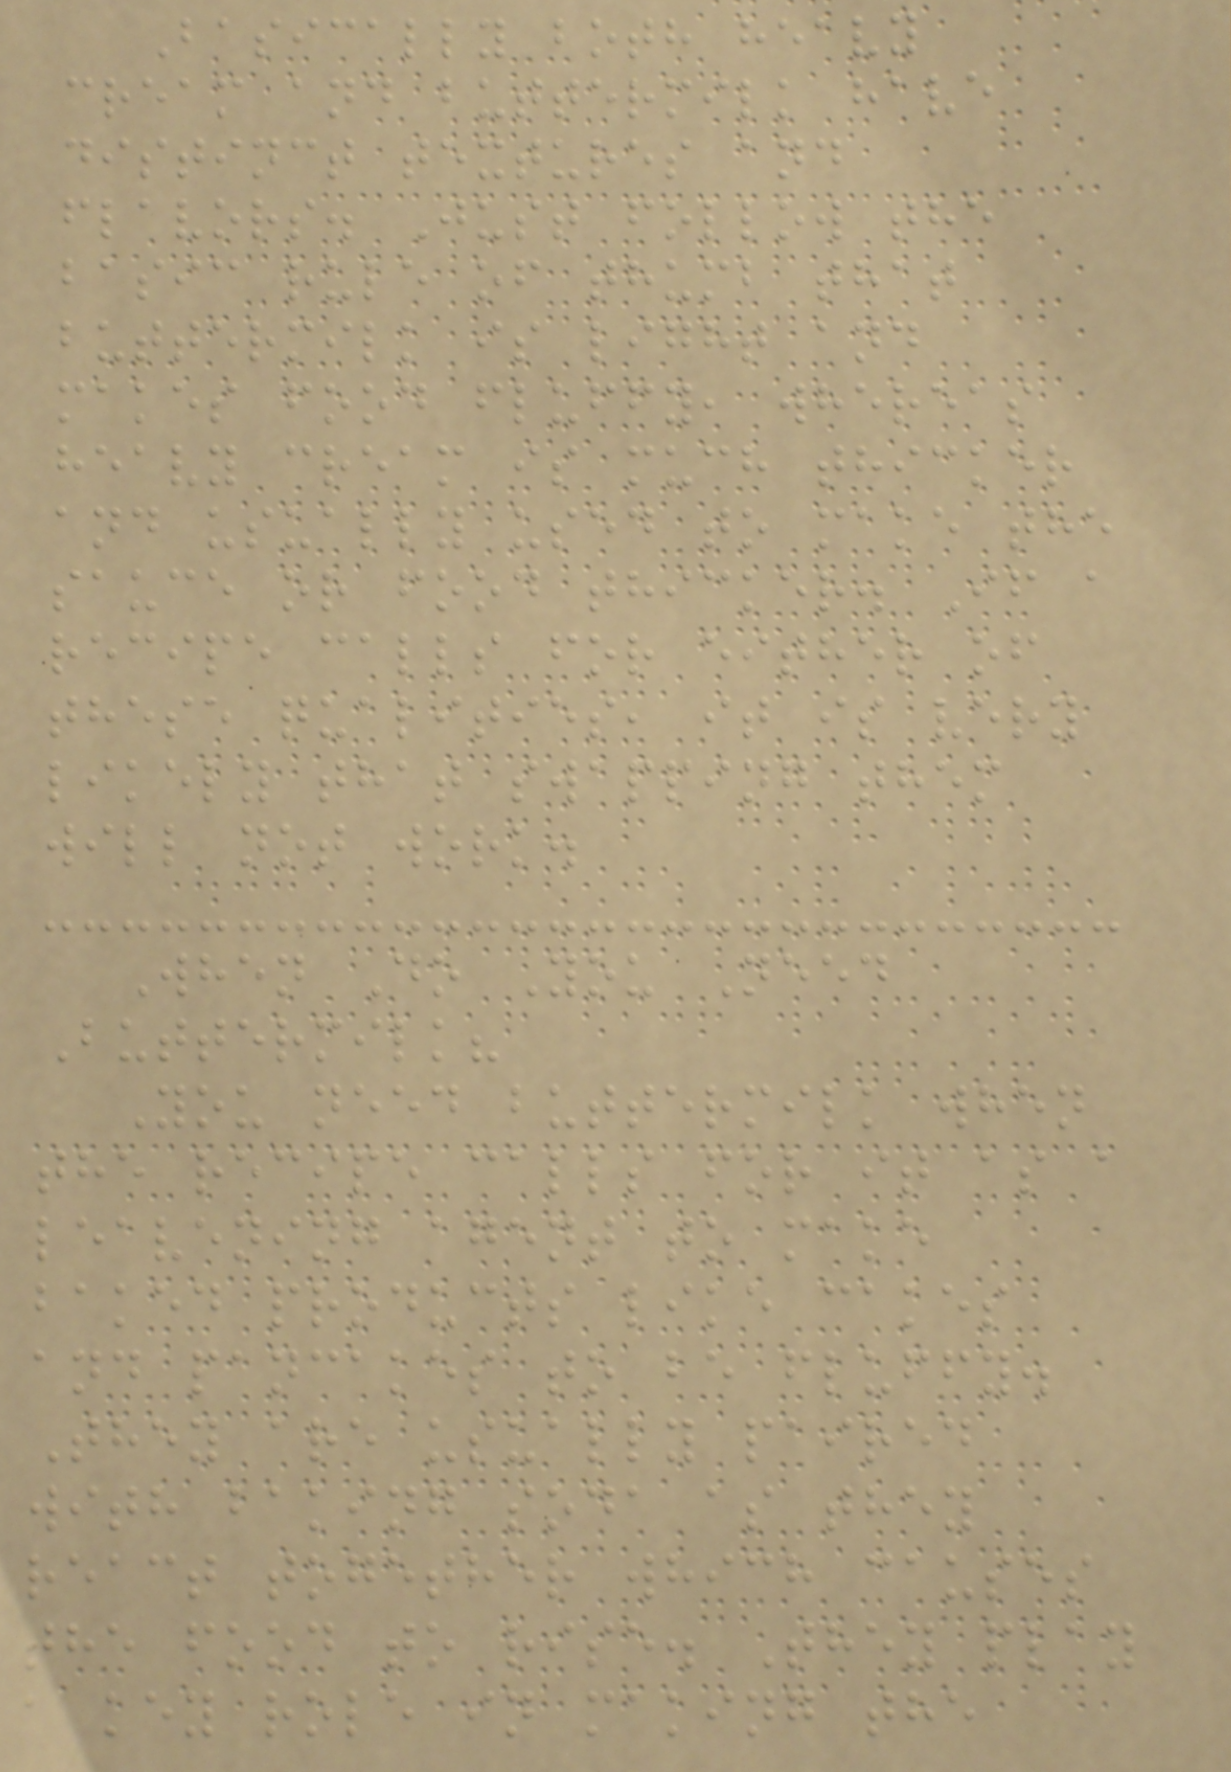Basically both heavy
cream and buttermilk have
distinct textures and
flavors. Just follow the
basic rule of thumb that
buttermilk is light and
makes food fluffy, whereas
heavy cream is much thicker
and usually used to make the
sauce or food thicker. If a
recipe calls for either of
these qualities, it is very
likely that swapping them
will not work.
When Do You Need
Buttermilk?
You need buttermilk when
the recipe calls for it as a
leavening agent to make
baked products like cakes
and pancakes to be fluffy.
They are usually paired
with baking soda as they
react together which causes
the food to rise. They play
a key role in making the
